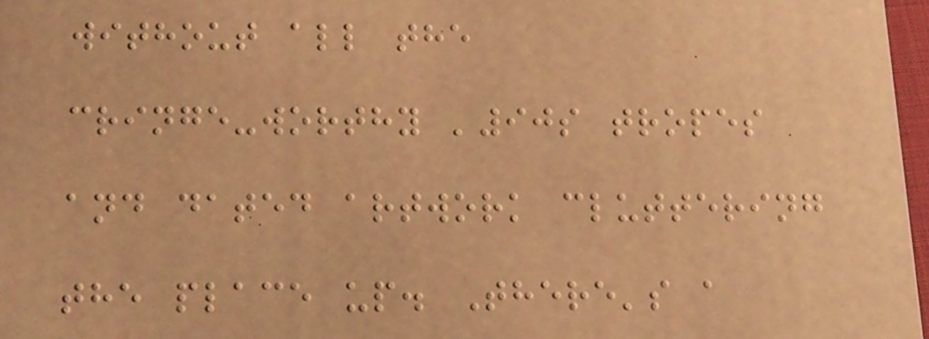without all the
cringe-worthy '90s tropes
and dated artwork cluttering
the place up. There's a
